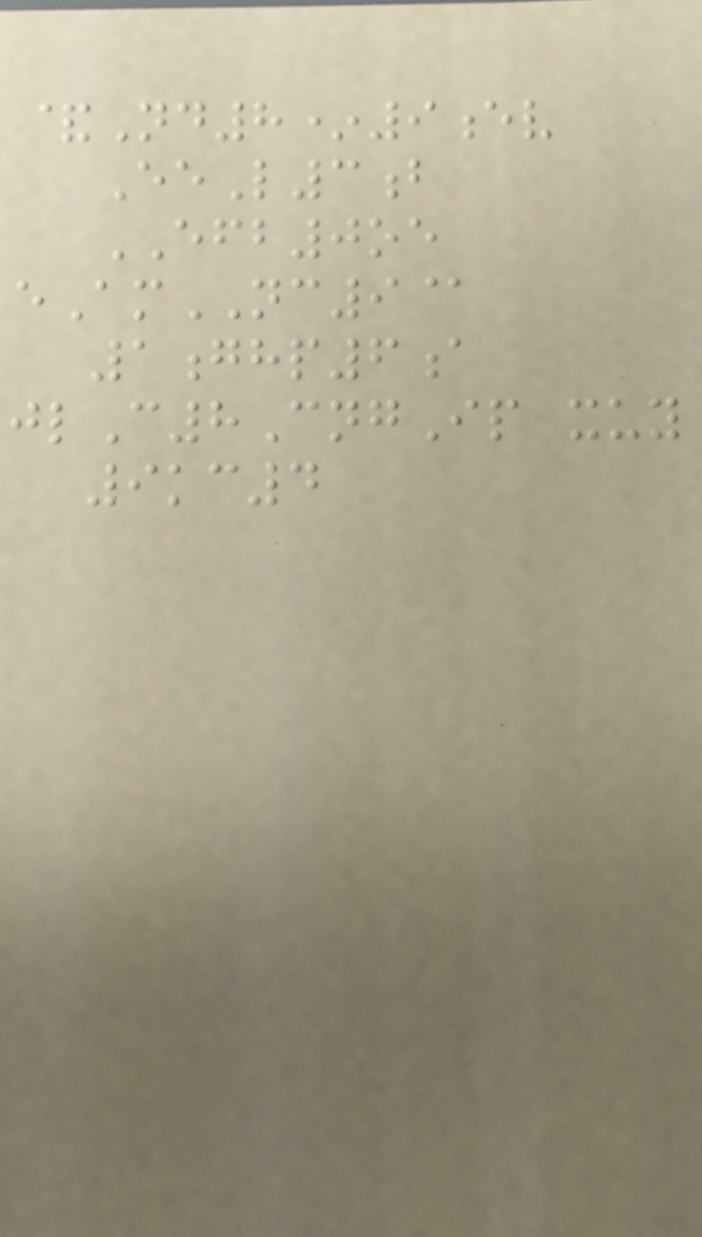&Nd8*9ev
EeL3b
EFB0oe
eAmNC9@
1ghp6a
jlC8CngIp xuy
9kc4
